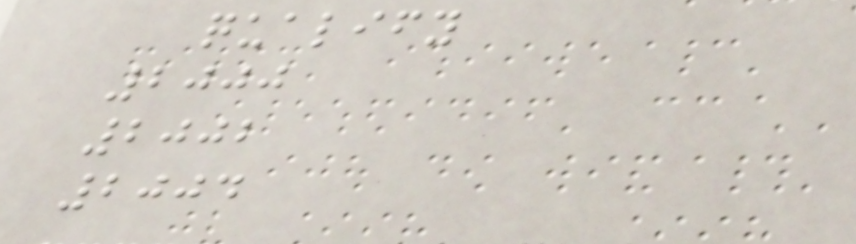qualify
2000
2002
2004
